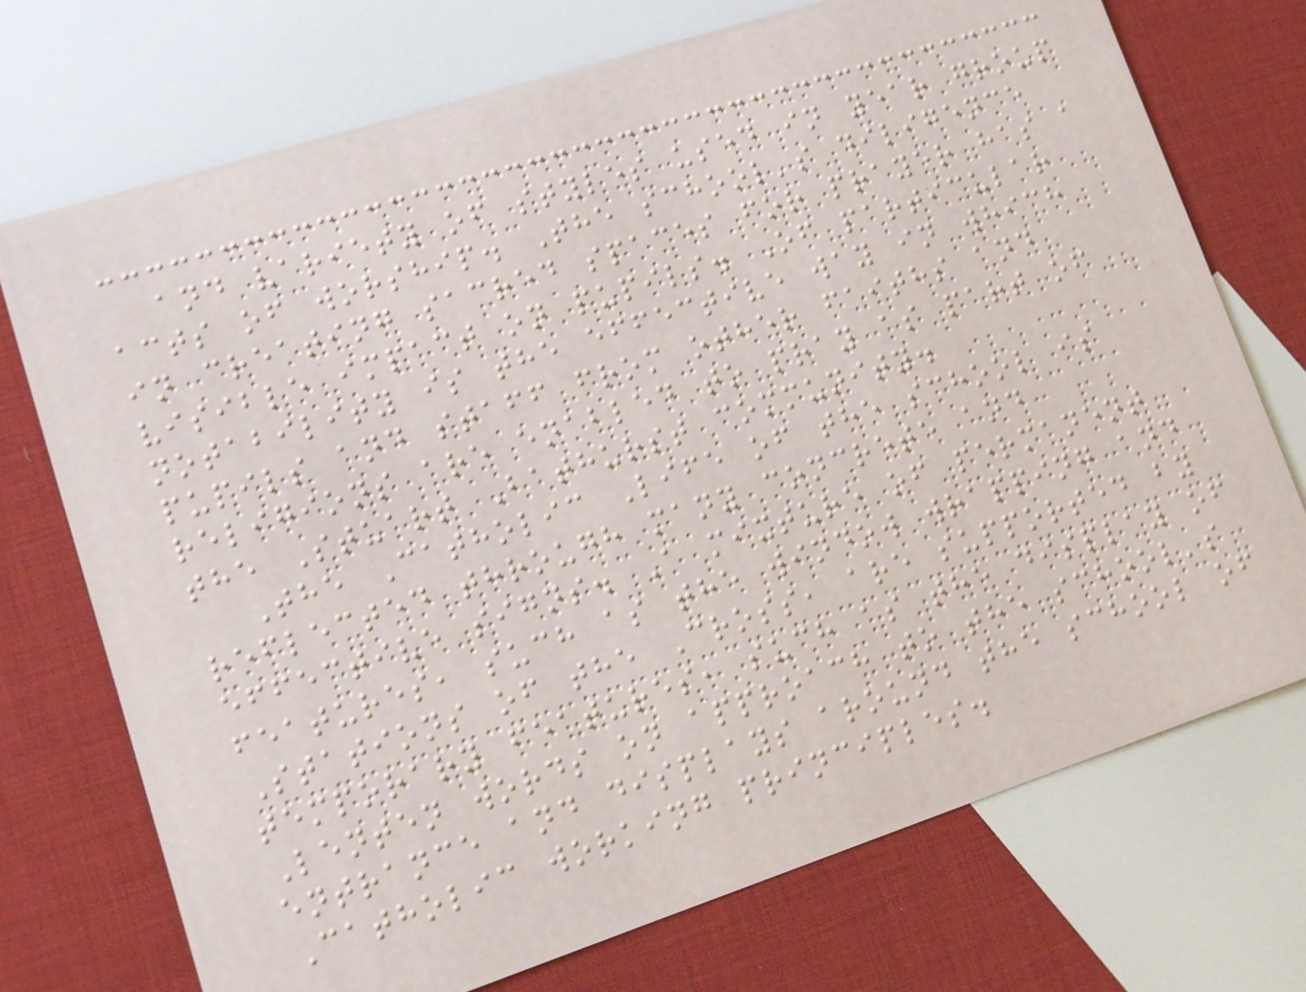and variety of styles used in year group
acts of worship. The school's diligence
in creating sacred spaces for prayer has a
visible impact on pupils. Of particular
notability is the effective way in which
pupils and staff from other faiths and
religions are enabled to pray as part of
the Stuart Bathurst community.
The Catholic Life of the school is
reflected through many concrete and
effective signs. A mixture of permanent
features, such as the window wrapping and
Stations of the Cross, are supported by
temporary features, such as the display of
Lenten words on approach to the school's
entrance and displays around the school of
Catholic working principles.
